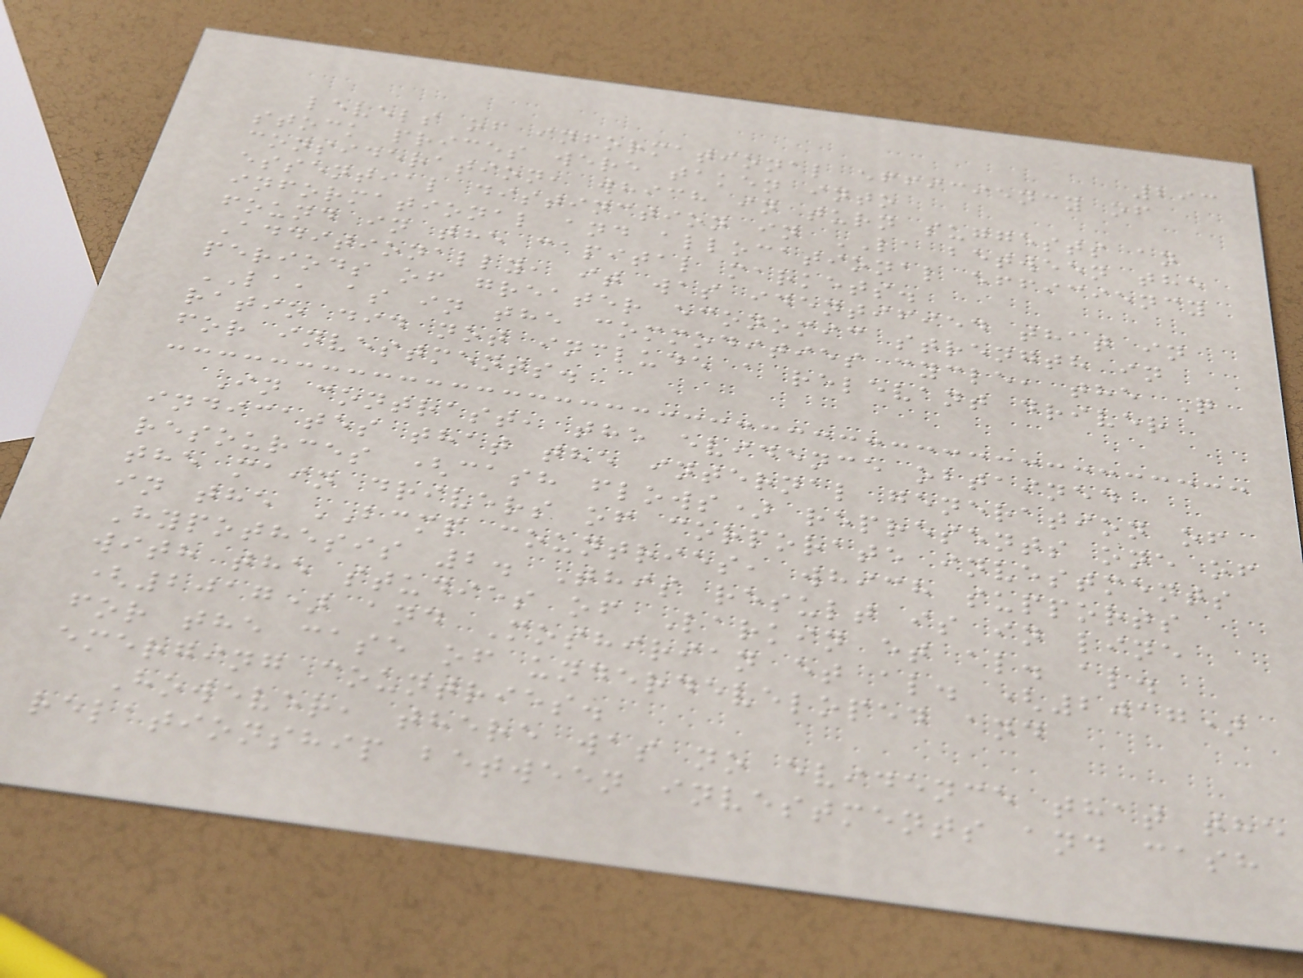293
levels of informational efficiency of
stock prices were taken into
consideration, which in turn suggests an
essential distinction in LA between the
informational and allocational efficiency
found in the capital markets.
Additionally, it was identified that in
periods of greater economic strength in
LA, as in the commodities cycle, the Q
ratio did not include a relevant driver
for investments.
In contrast, the evidence obtained
indicates that the internal generation of
resources (cash flows) represents one of
the main drivers of corporate investments
in the BCMP countries, which supports
Hypothesis 2. This result is in line
with the studies of Larkin et al. al.
(2017) and Moshirian et al. (2017)
for the case of underdeveloped and
emerging countries.
However, there was no evidence that the
relationship between investments and cash
